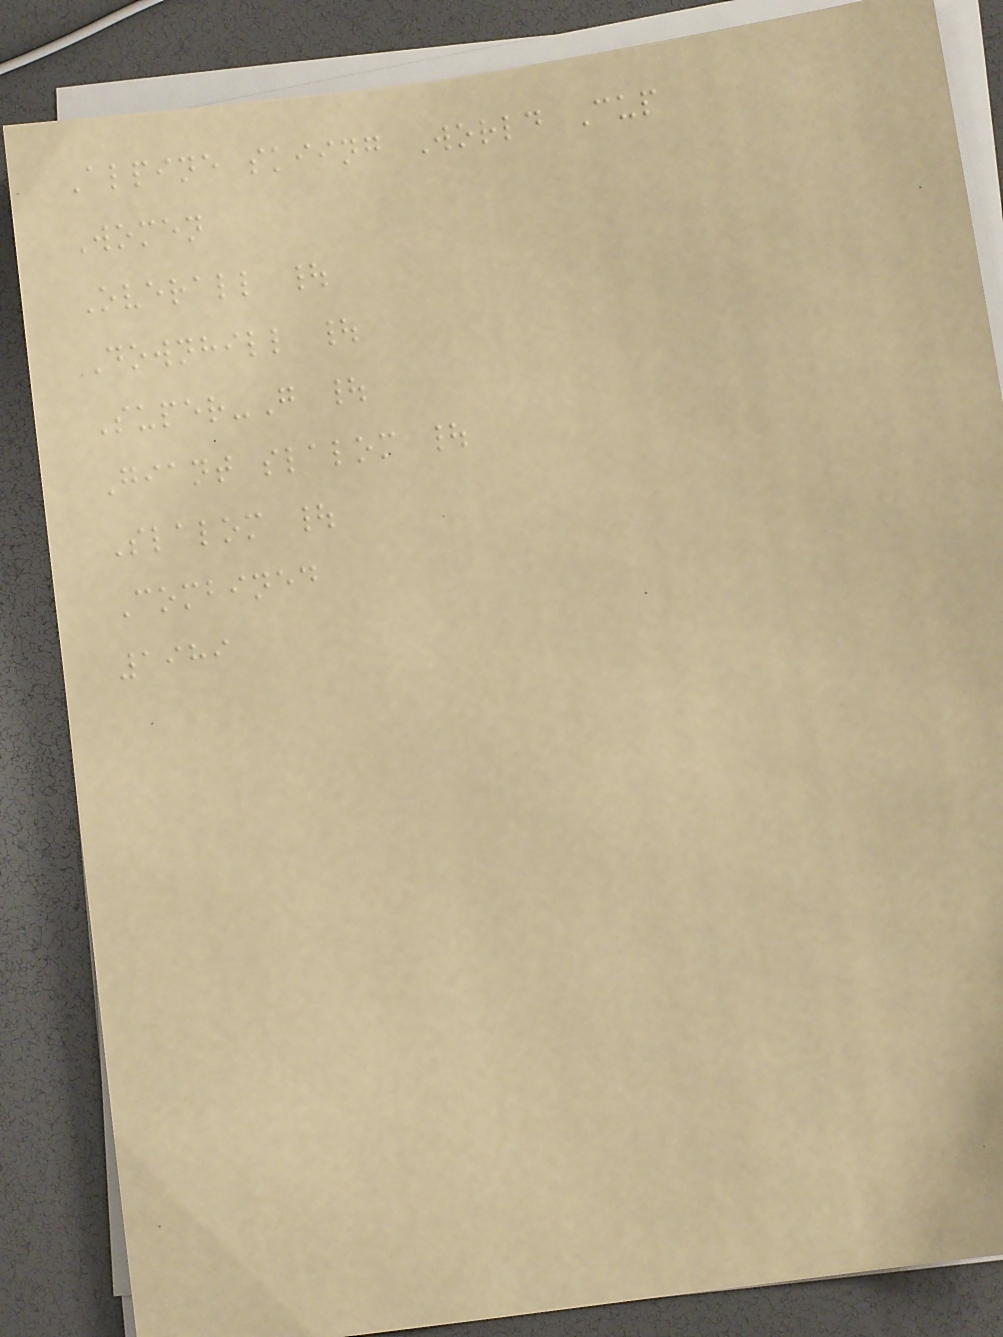Alpine skiing World Cup
Women
Overall |
Downhill |
Super-G |
Giant slalom |
Slalom |
Combined
1989
